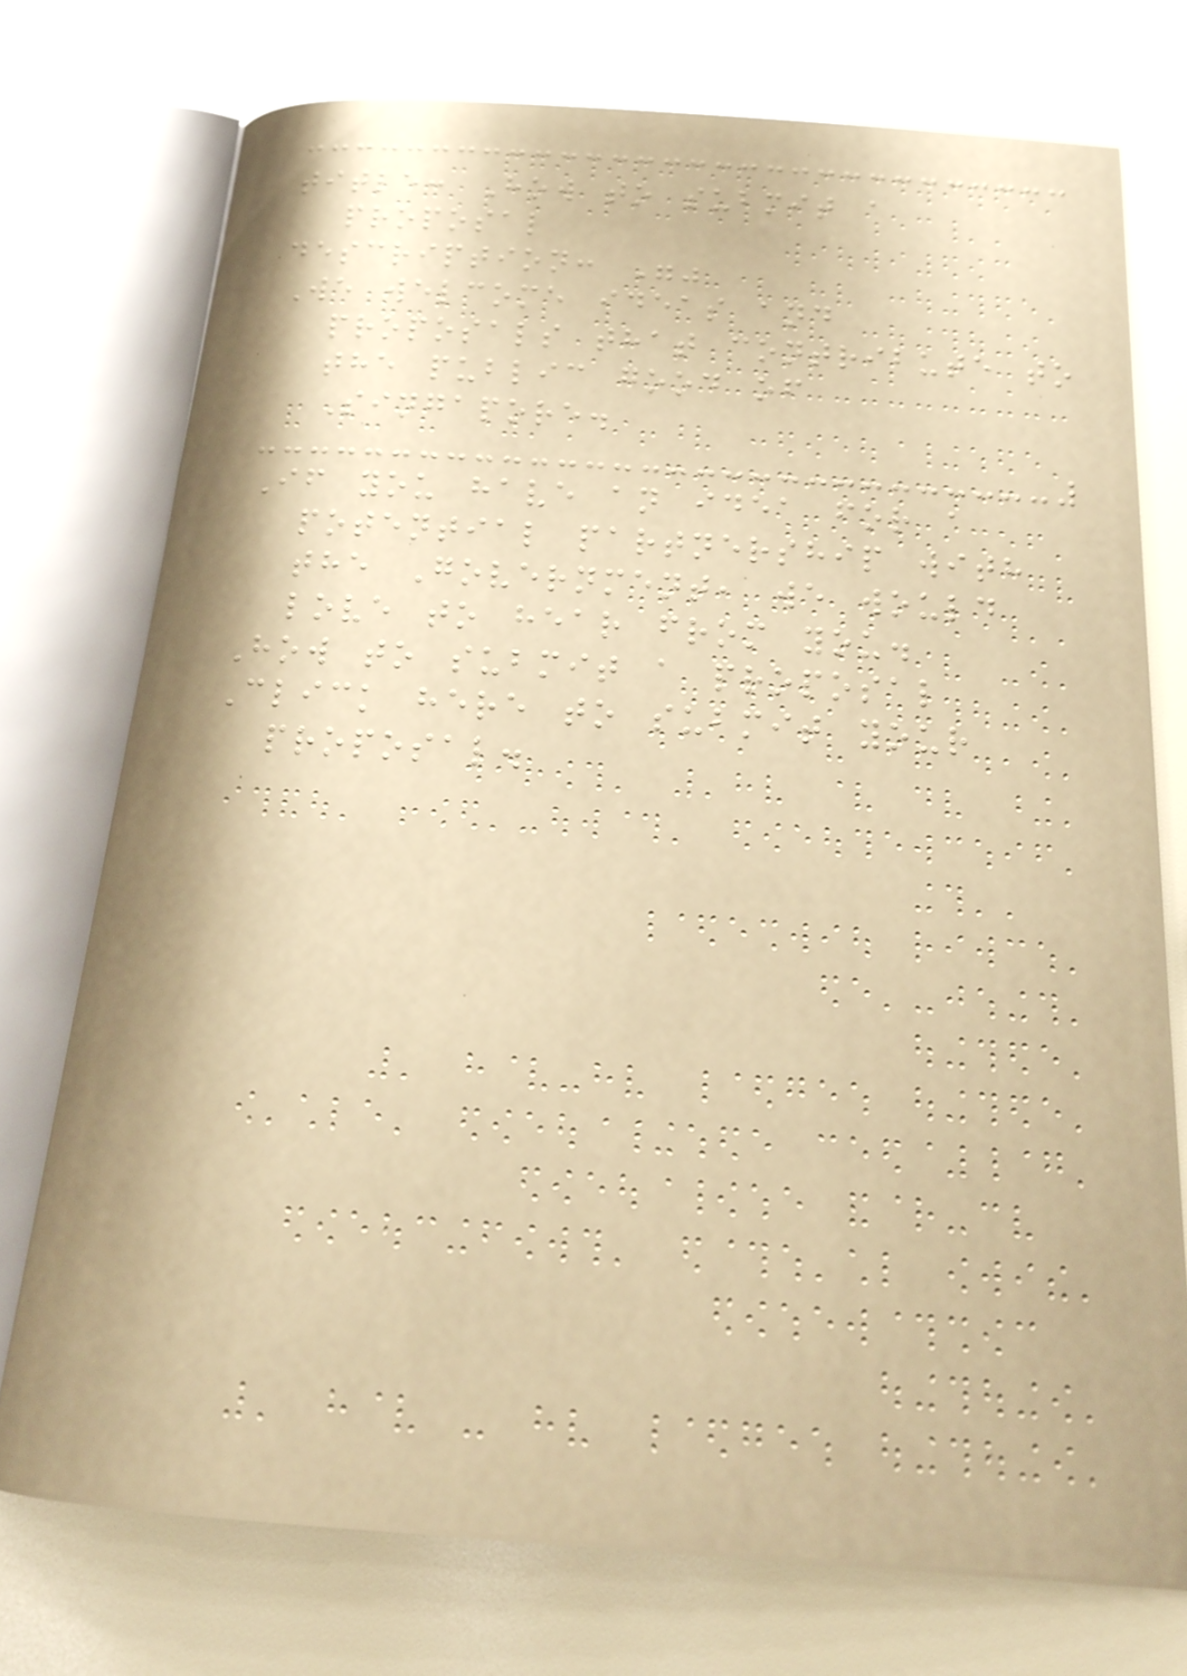title: How to submit a
proposal
description: ""
We welcome ideas and
proposals that contribute to
the public good of
Singapore.
If you have an idea for a
potential partnership with
the Government, we would
love to hear from you.
How to submit a proposal
Click here to submit your
proposal.
